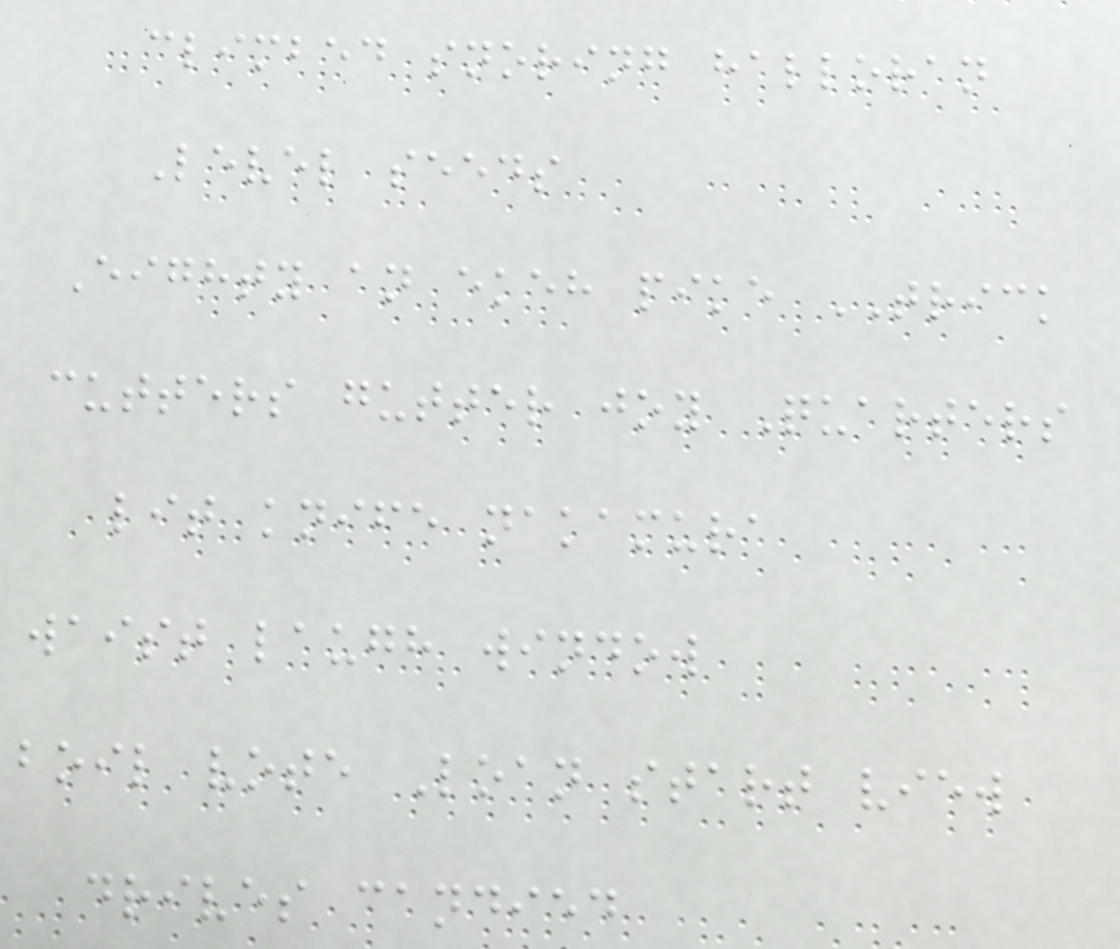climbed snoring halloran
Level seeds
Eighty an ekeh pike TRICK
cutters gutter joy Quarters
lit knife nakamura
waist laugh window
boil vote Loan start view
drives candied
